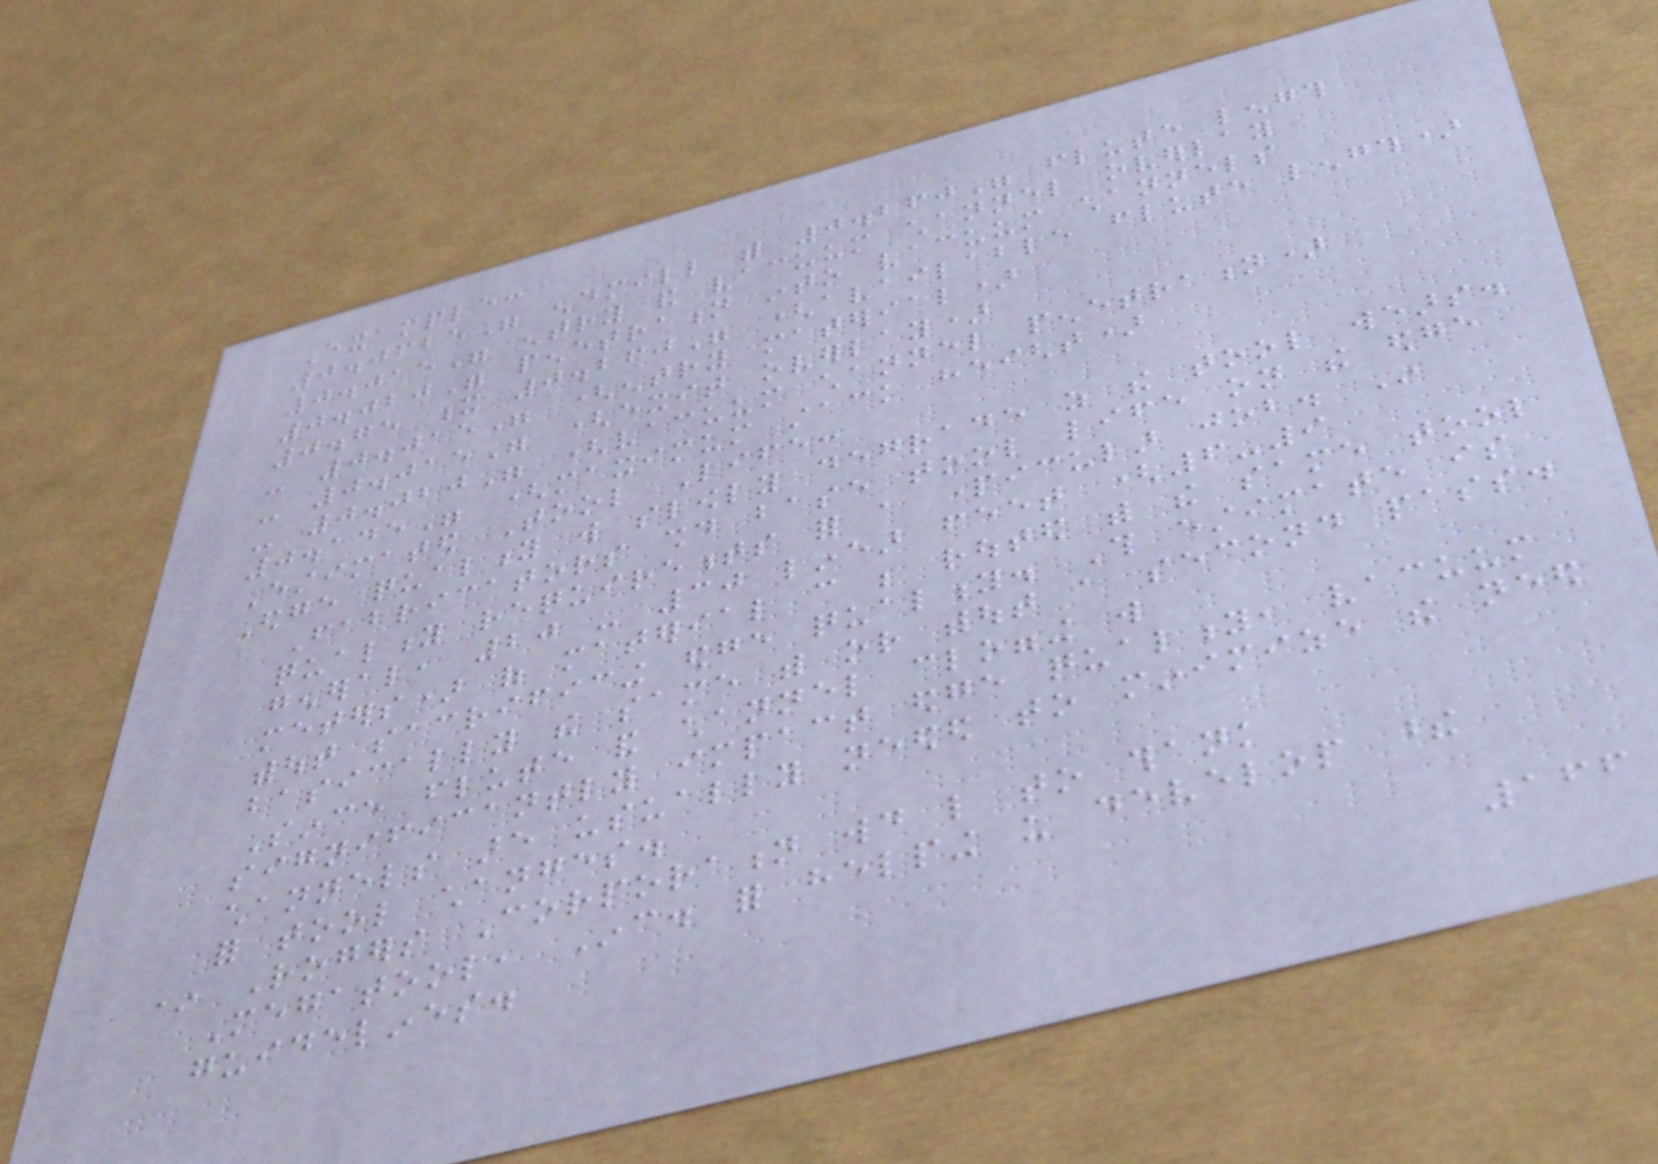Example:
0.0625" endmill with 0.260" flute length
0.015" entry and vacuum channel overlay
0.020" penetration into vacuum channels
0.75 x 0.260" (available flute length)
- 0.015" (entry material)
- 0.015" (exit overlay)
- 0.020" (vacuum channel penetration)
0.145" (maximum stack height)
Estimated Tool Life:
Edge quality will slowly degrade as the tool wears.
Fabricators should base tool life on the edge
quality requirements for a particular job. In
general, 20 - 30 linear feet (6-9
meters) of material can be routed with the same tool
without sacrificing edge quality. This estimate is
basically the same with or without a second pass.
Since flute and channel clogging will
significantly impact edge quality, vacuum
channels are usually needed to minimize the need
for tool changes.
* Rogers Corporation would like to thank
Megatool, Inc. for helping us develop these
guidelines.
166
